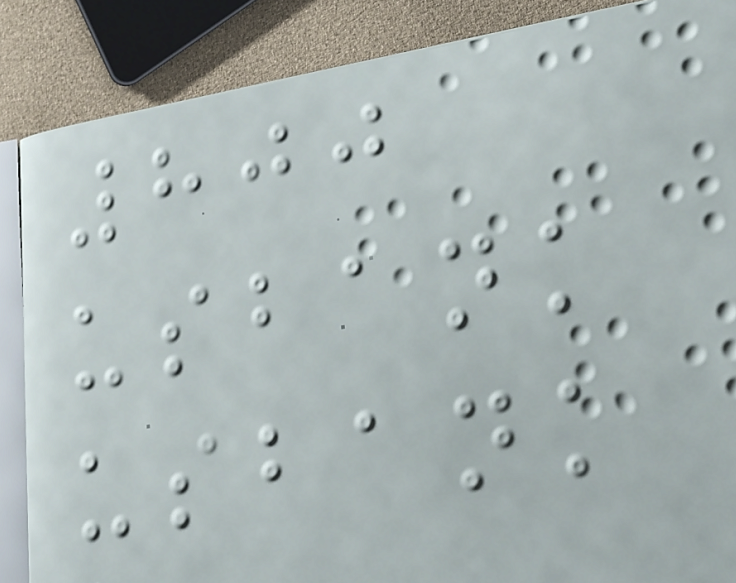800
usbank
usbank
